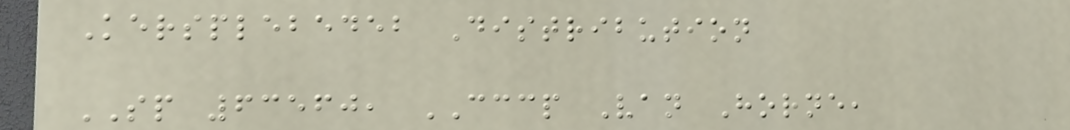Kersplebedeb Distribution
SP 63560, CCCP Van Horne,
